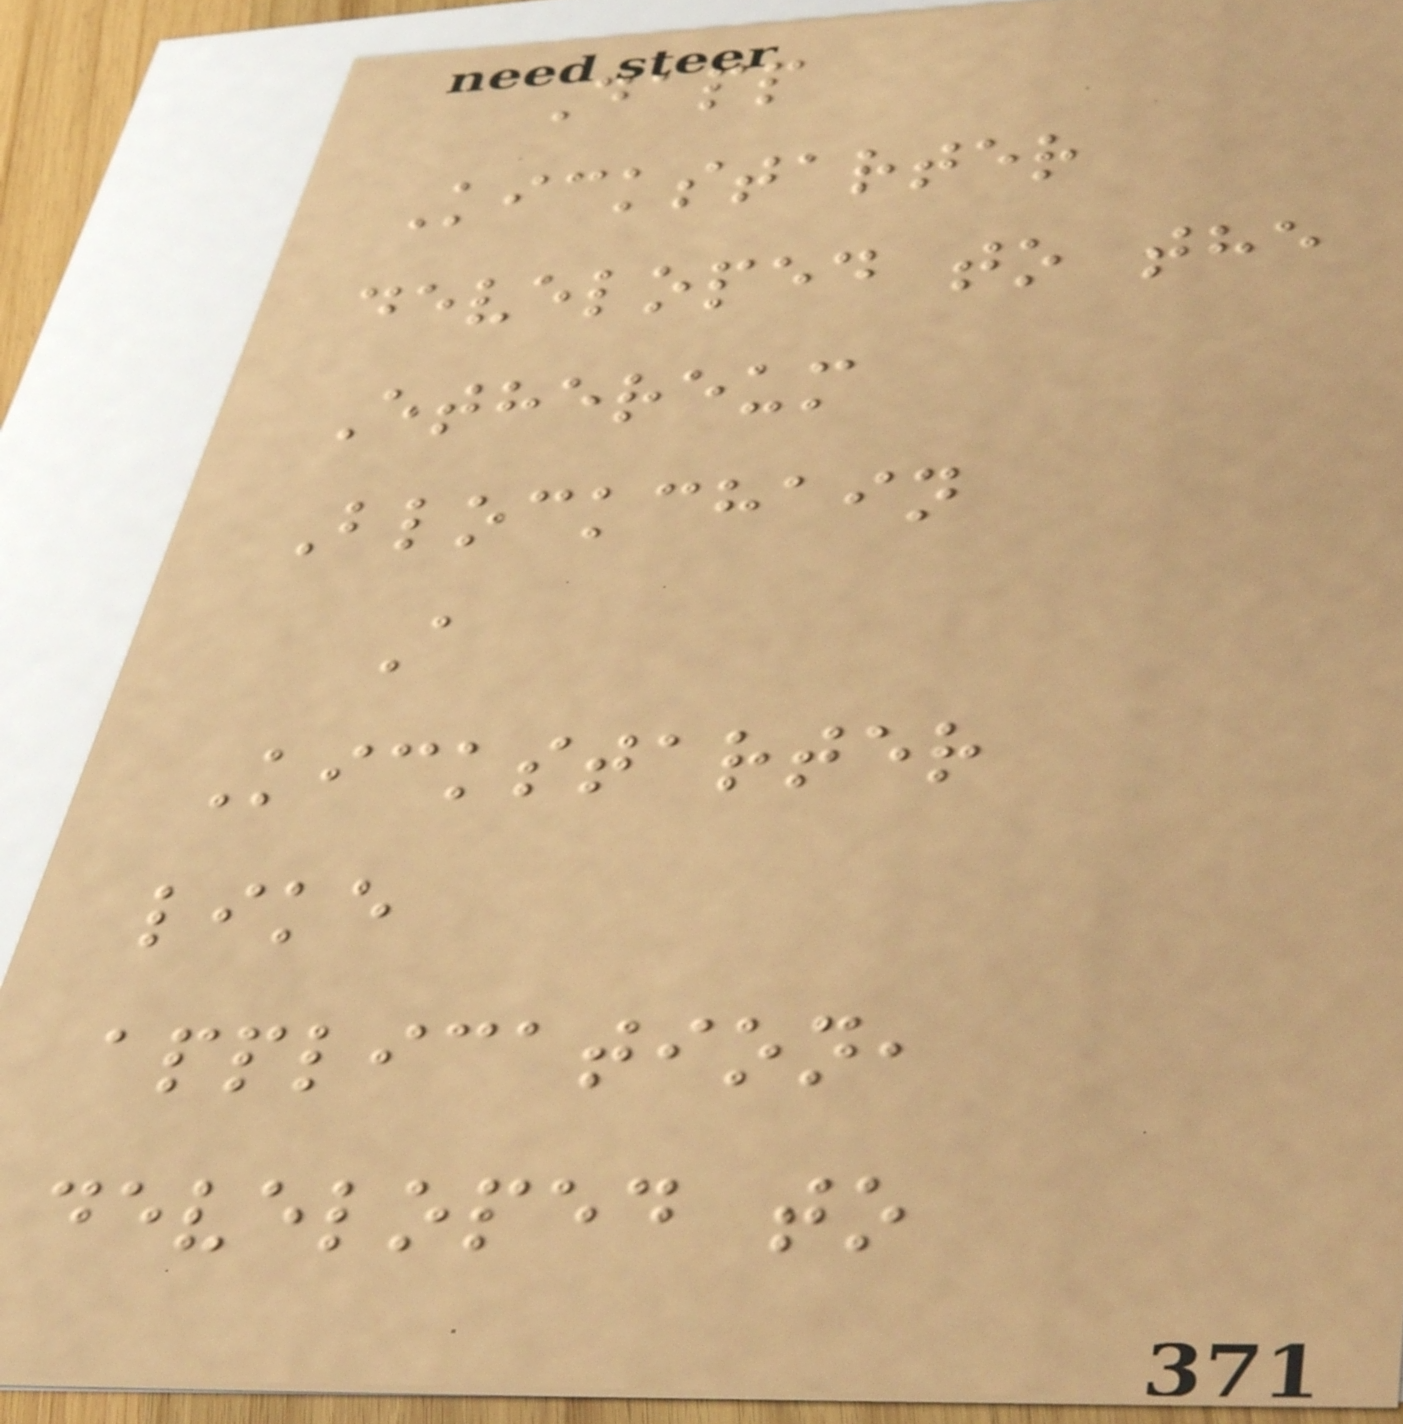Dapp
Kickstarter
developed to the
Ethereum
Blockchain
A
Kickstarter
like
application,
developed to
